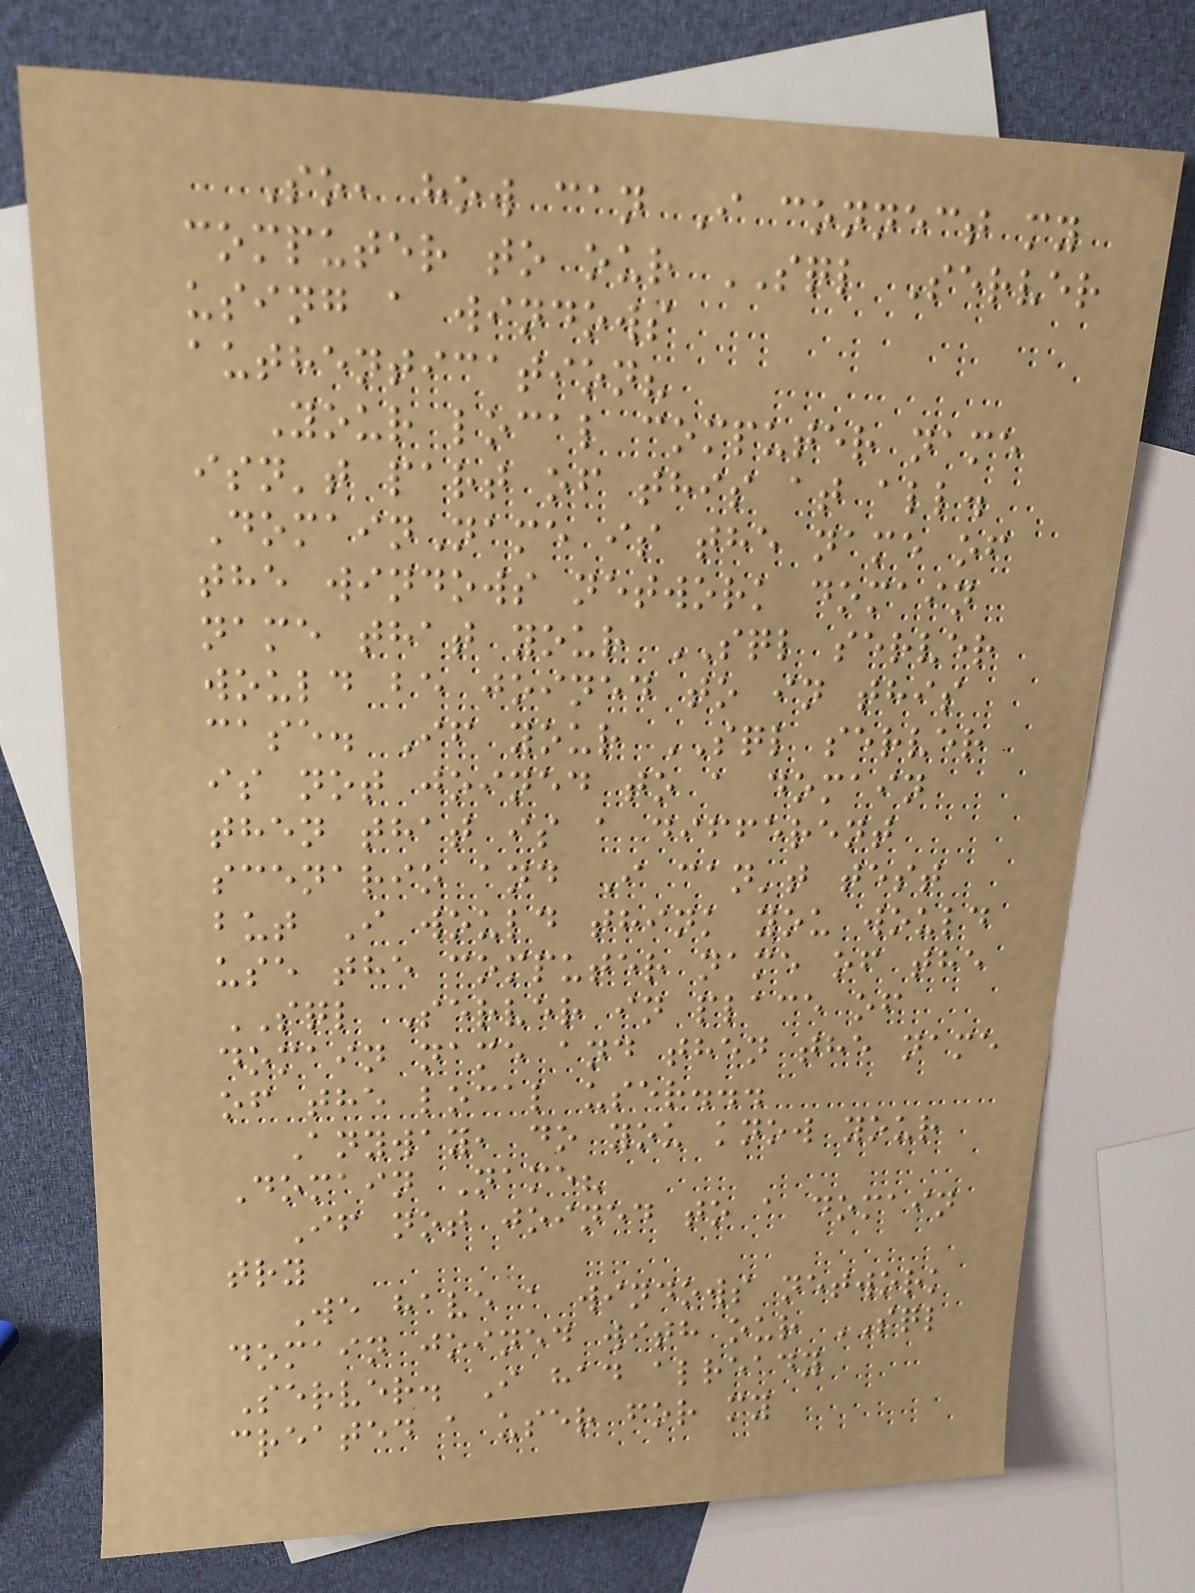So, how can I connect my
computer to our SQL Server
using a windows
authentication?
Your local computer name
isn't part of this at all.
DomainName is the name of
the windows network domain
name that your SQL server
would be joined to in this
case. If your SQL server
is not joined to a domain
then that is a different
scenario and I can't test
but I would think you would
use the computer name of the
SQL Server in place of
domain name and then the name
of the local user...
Anyway, do you know your
Domain Name?
If not joined to a domain
try
We have a windows network
domain joined with our SQL
Server. I had already
created a user for my
